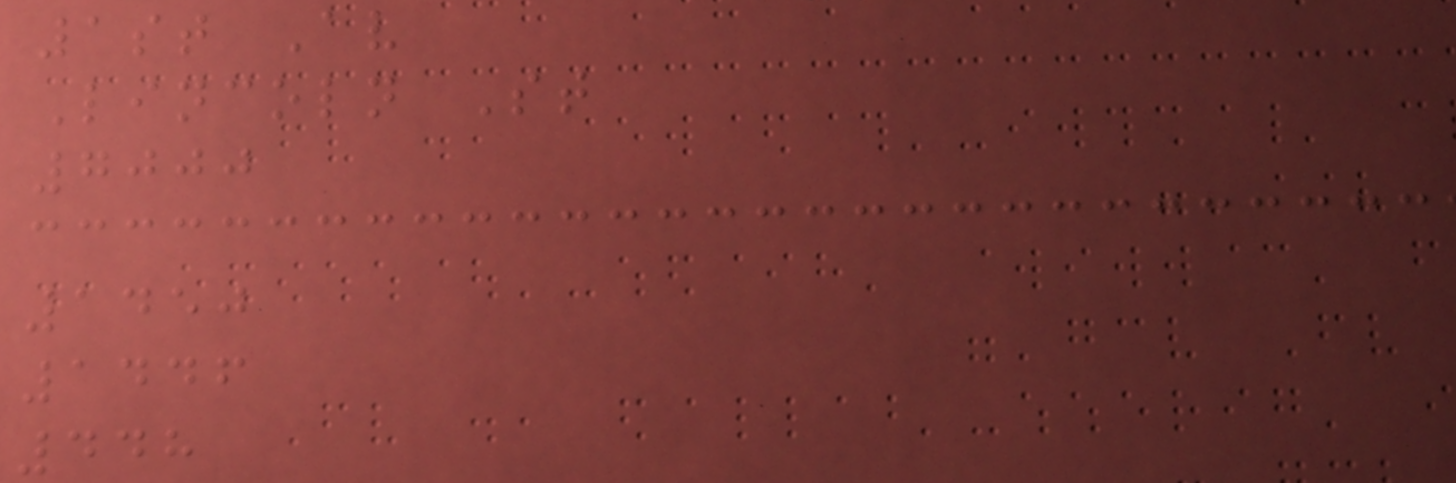1st Av
Lincoln St
7000
1450
1446
448
